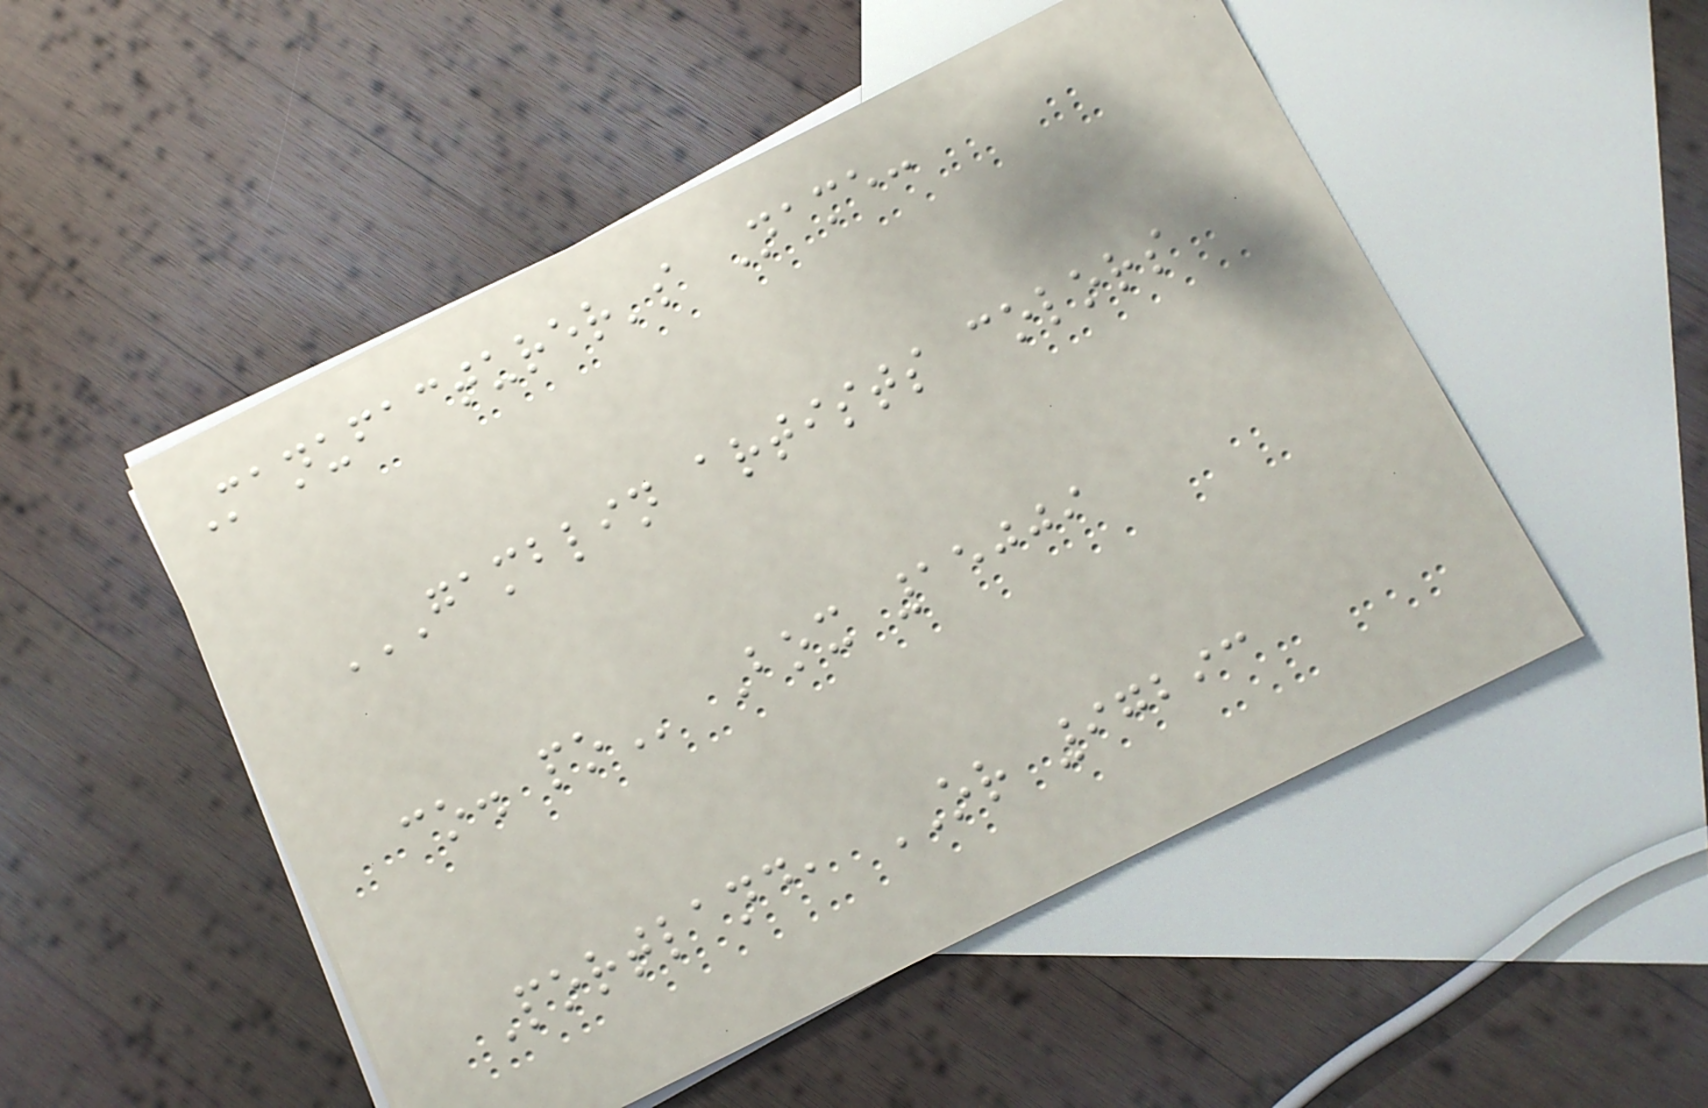Manufacturer's Name:
GAMBLIN ARTISTS COLORS
CO. PO Box 15009
Portland, OR 97293
